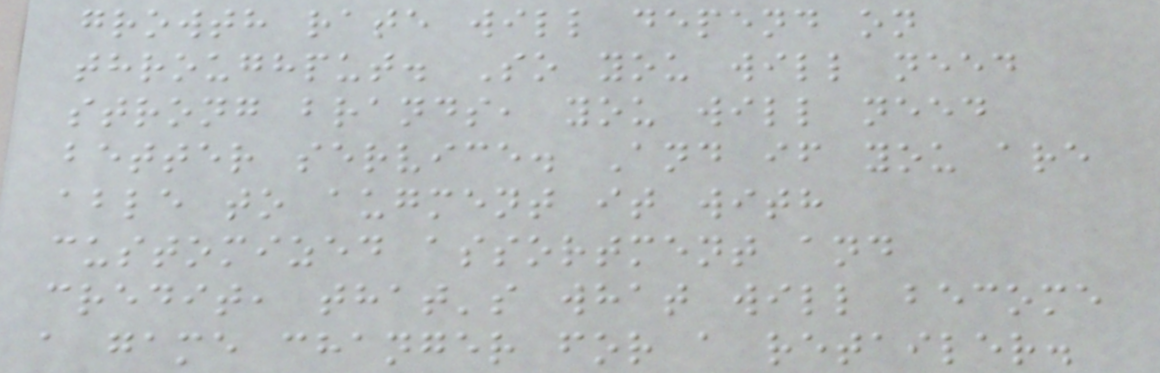growth rate will depend on
throughput. So you will need
strong brands, you will need
better service. And if you are
able to augment it with
customized assortment and
credit, that's what will become
a game changer for a retailer.
